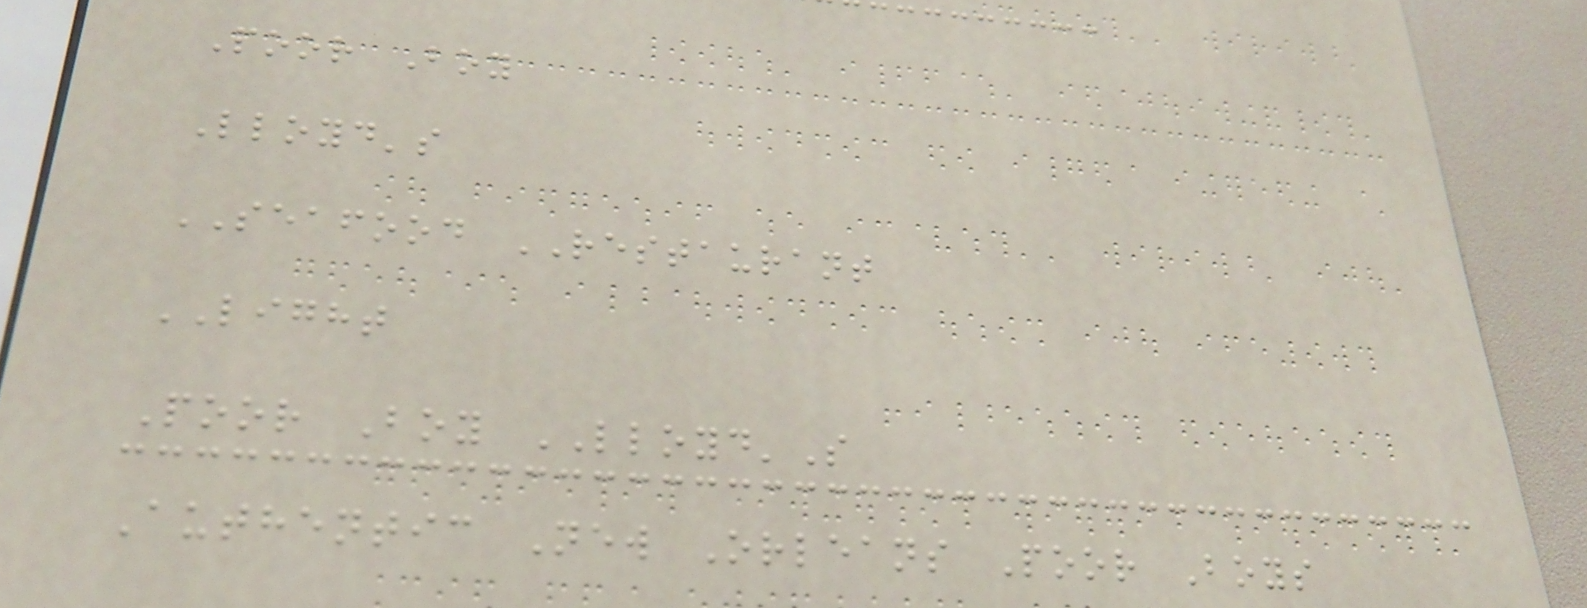Poor Boy
Lloyd's
SEAFOOD RESTAURANT
LIGHT
Poor Boy LLOYD'S
Authentic New Orleans Poor Boys
